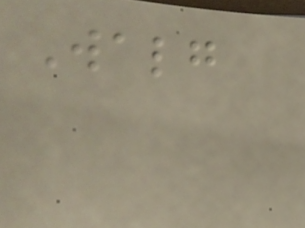Walg
